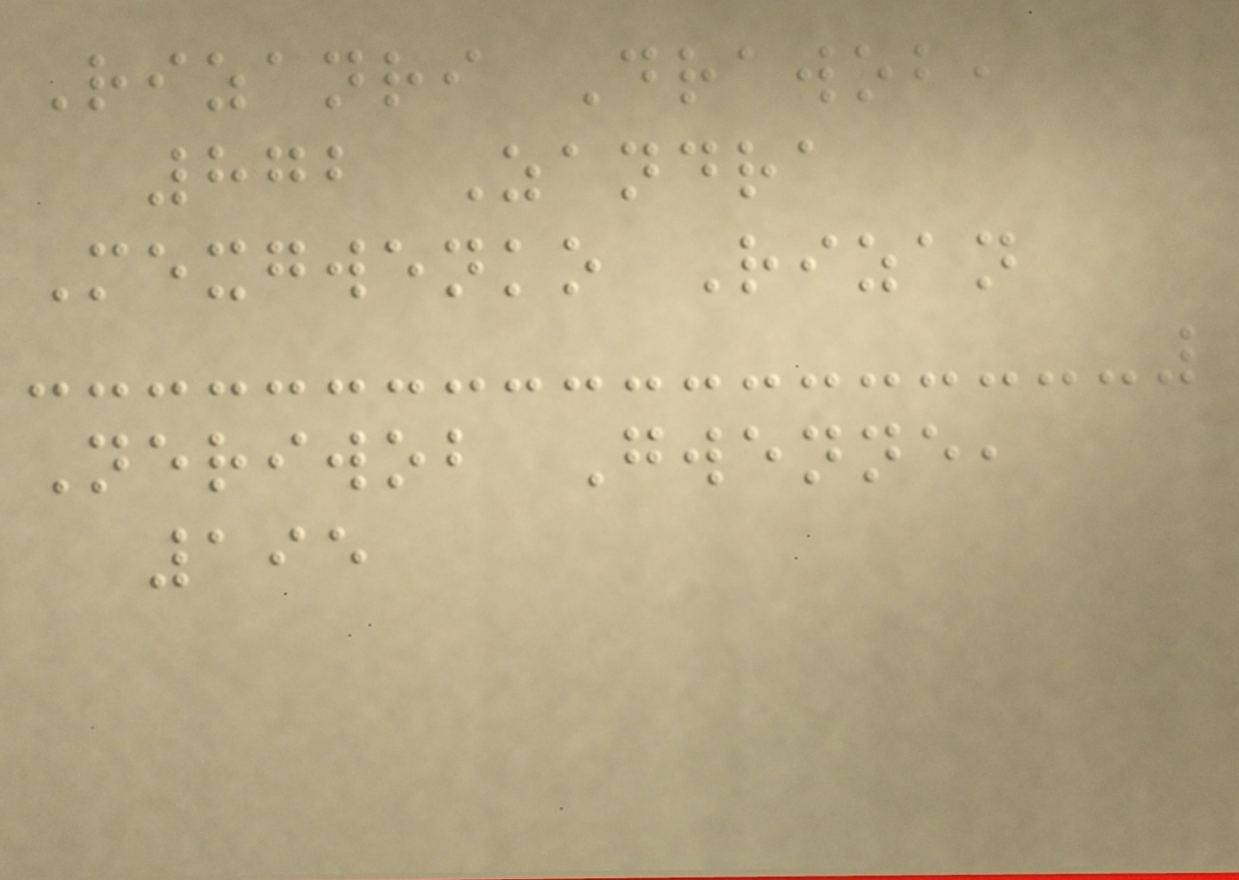Rizanri Drawob,
872 Zandra
Mexgwenko Rizan
Neriwob Gwenne,
195
